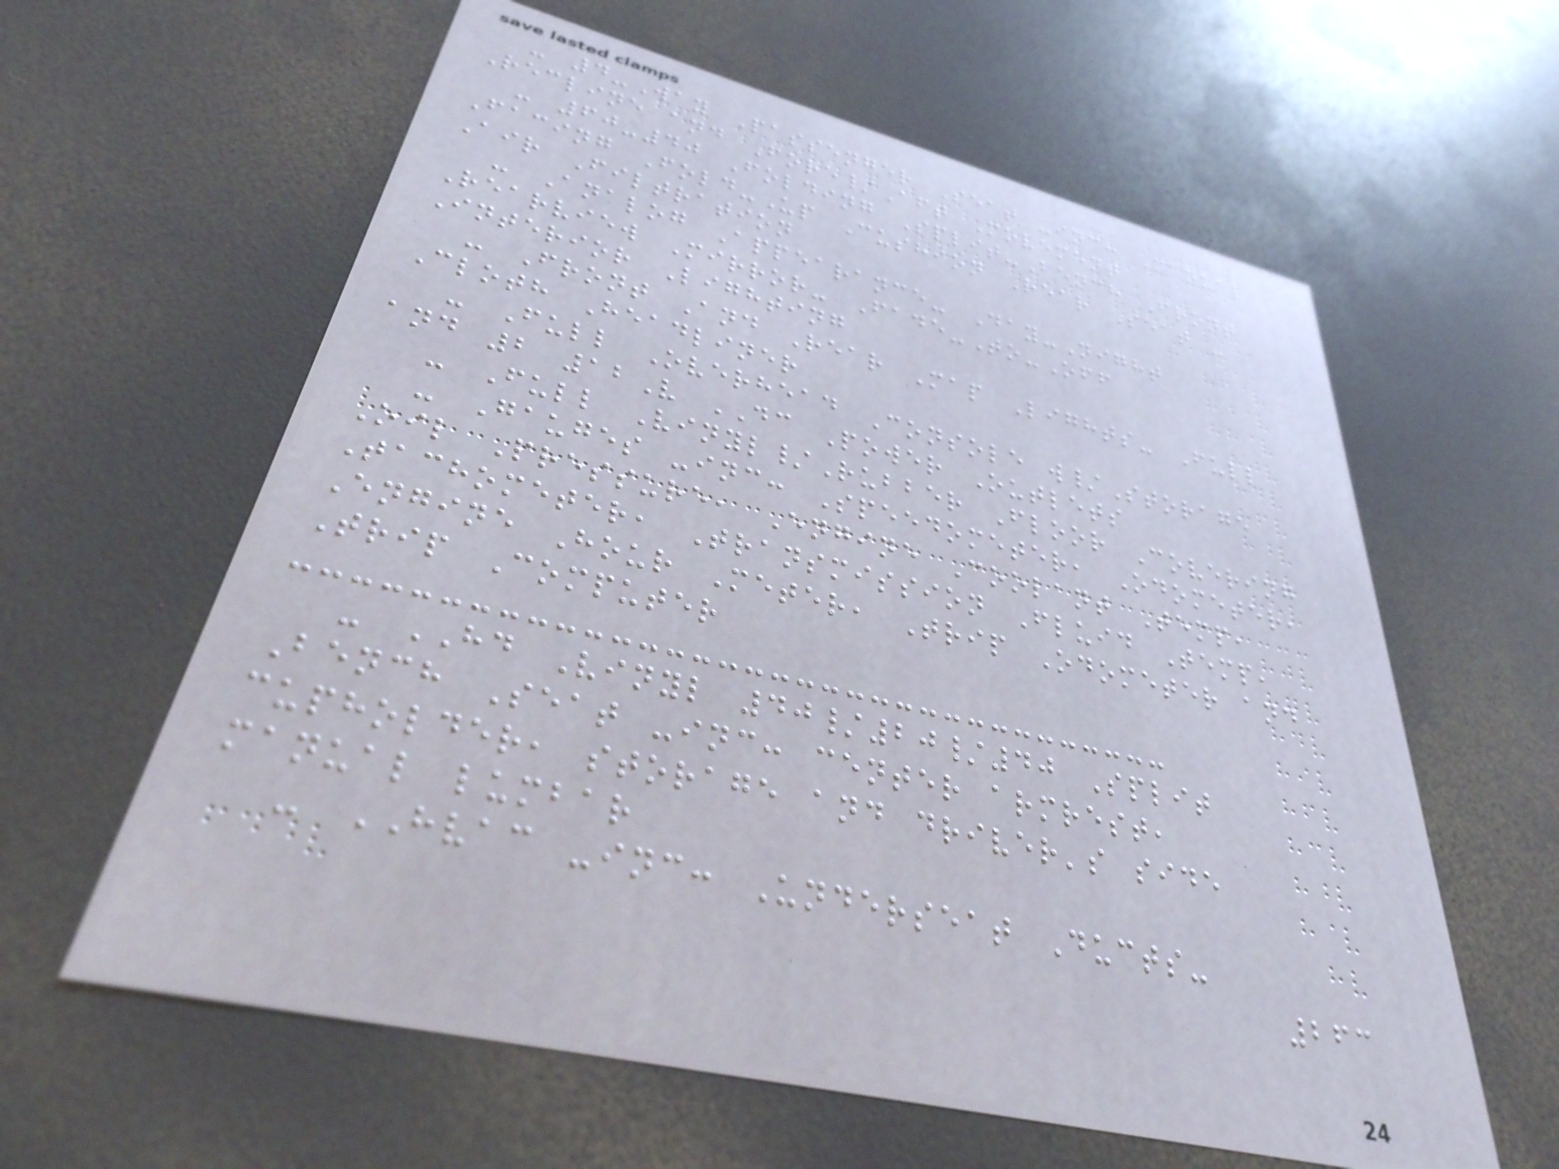- 4-Way Passenger Seat -inc: Manual
Recline and Fore/Aft Movement
- 60-40 Folding Split-Bench Front
Facing Fold-Up Cushion Rear Seat -
Air Filtration
- Analog Appearance- Day-Night
Rearview Mirror- Fade-To-Off
Interior Lighting
- Front And Rear Map Lights- Full
Cloth Headliner
- Full Overhead Console w/Storage
and 2 12V DC Power Outlets
- Full Vinyl/Rubber Floor Covering
- Gauges -inc: Speedometer, Odometer,
Oil Pressure, Engine Coolant Temp,
Tachometer, Transmission Fluid Temp,
Engine Hour Meter, Trip Odometer and
Trip Computer
- HD Vinyl 40/20/40 Split
Bench Seat -inc: center armrest,
cupholder, storage and driver's side
manual lumbar
- HVAC -inc: Underseat Ducts-
263
